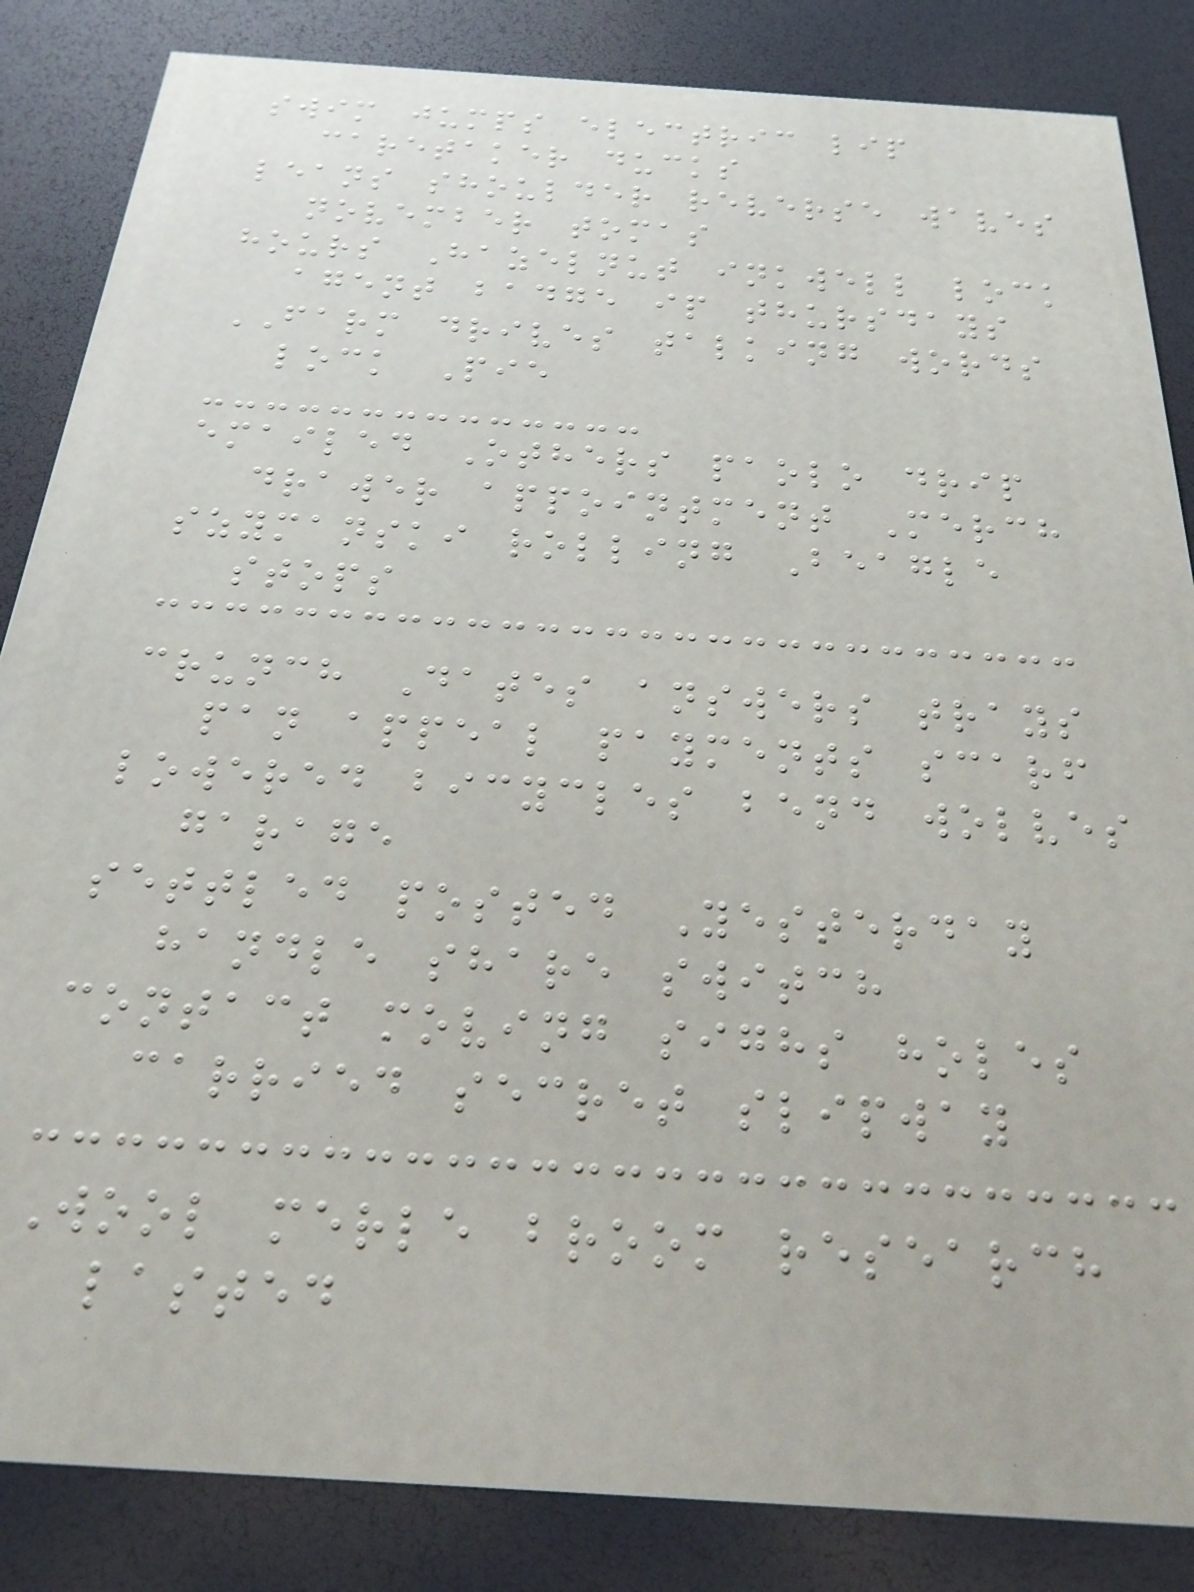swim jumps electric lip
caretaker ducks
leans shoulder reverse waves
november tomas
hours Hazelnut inkwell lock
agent badge ip thursdays
FARM drives talking words
lock Pie
emailed Others paolo drip
drawer appointment Merch
szymanski rolling Beagle
stops
crunch Dates answers trays
pan appeal payments scarf
lowered bicycles bend wolves
garage
settled posted Yesterday
handle share switch
contact moving sighs holes
carried secret slipway
Wool merle broom research
lasted
